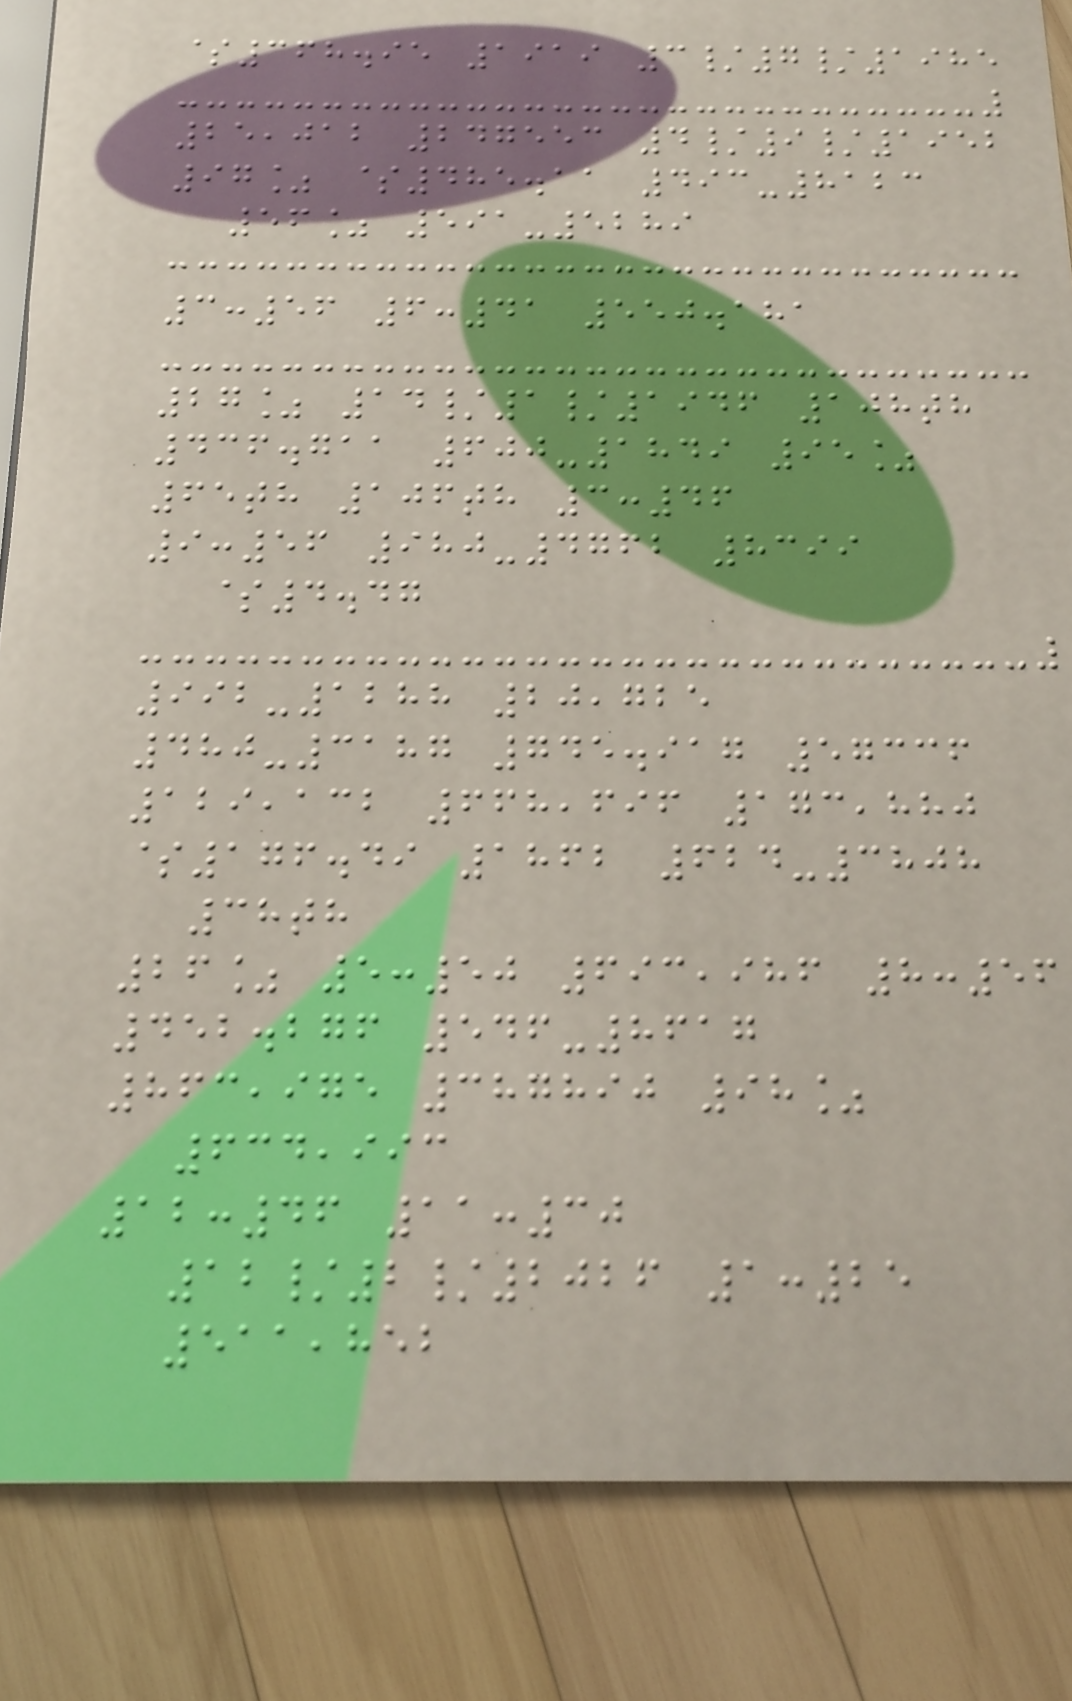$368.95 1919 3/7/1985
25,012 247553 4/9/1952
97% $485.11 493-8123
56% 591-5289
3:56 6:41 550.181
27% 14/1/1946 108th
436.711 600-1849 95%
65th 106th 3:46
9:56 980-4762 8399
$4.47
992-1288 20,725
480-3187 745.917 57336
129,132 668,696 173,880
$176.49 1862 624-3808
38th
26% 5:50 693,986 8:56
452.276 546-8617
863,975 387890 98%
634,993
12:46 11:30
12/2/2026 1:25
511,852
